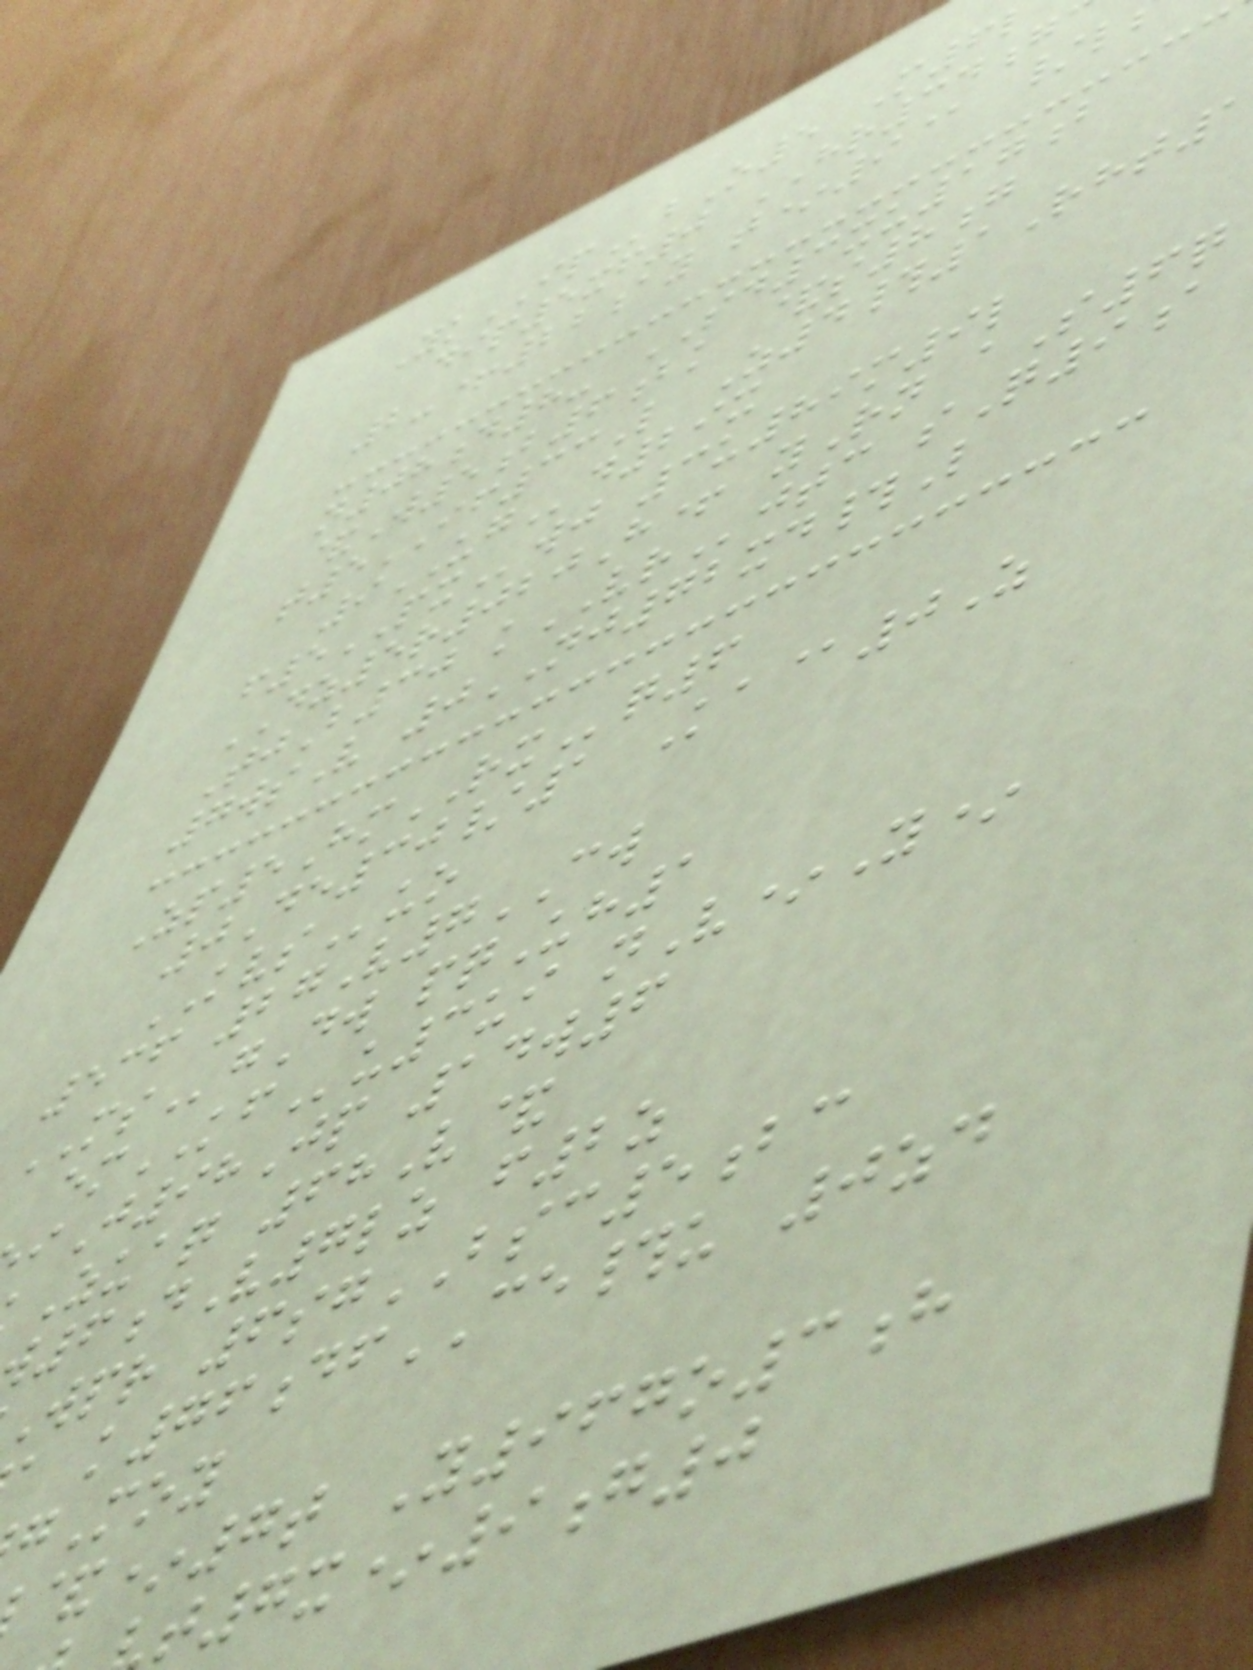YkIPbO5 M6
dip5xf0 HR34g
2-+22ay t*9@ /l
n08d8- SD3xu17b
&W5b6bk &s8g
t5IF33L Z4#1Rht
9UGd29x
f5PXwj 3u89m9l
DZ5r020H+ yRn aS6q
TjB30 kVRjtc sQ9a
7wsV 0NJ72xd#L
Zp5HmRXq6
0De30/1 Ka@0Z
KVSuo
536 27V7CW
MSgDw pqUh1
emKFu3ui nV*Y*
J98Jp 14w6
Zuaq 68V&
6dV7lz f2z
wpr 6sgBSC5bc
a k76dfCE#u 0zd
Moy
&*7t Y967o3h
t7x*9g0
